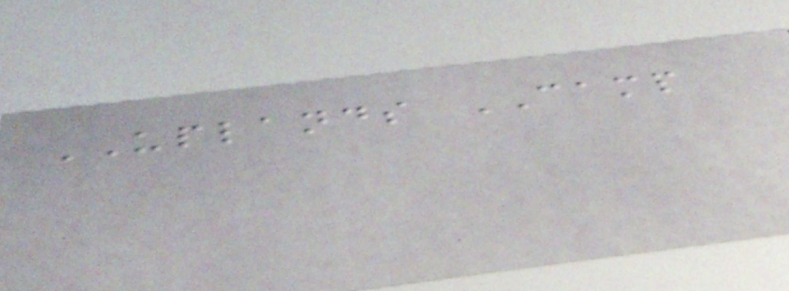UPLANDS CAMP
